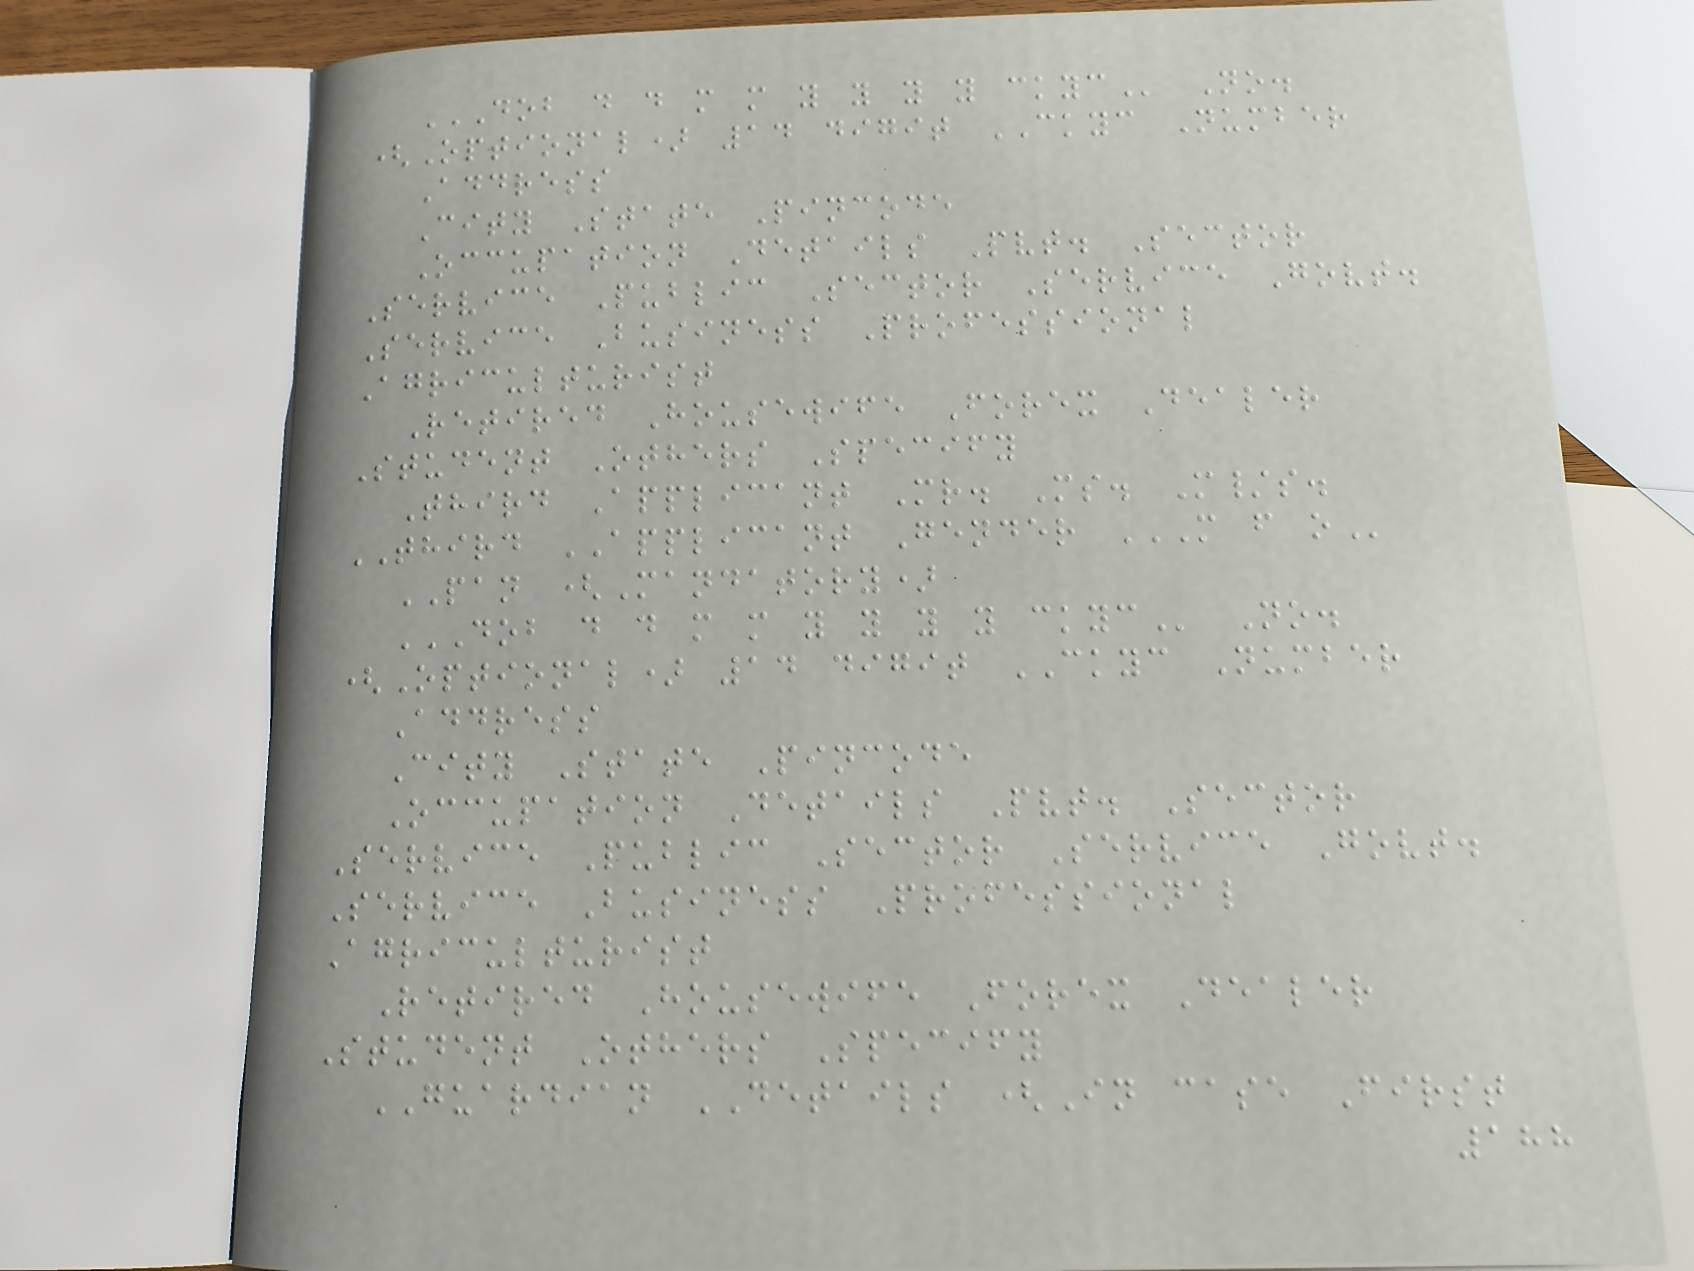DOB D D M M Y Y Y Y CKYC No.
(Optional) 14 digit CKYC Number
Address
City State Pincode
Occupation Details Pvt. Sector
Service Public Sector Service Govt.
Service Business Professional
Agriculturist
Retired Housewife Forex Dealer
Student Others Specify
Third Applicant Mr. Ms. M/s.
THIRD APPLICANT Gender M F O
PAN (Mandatory)
DOB D D M M Y Y Y Y CKYC No.
(Optional) 14 digit CKYC Number
Address
City State Pincode
Occupation Details Pvt. Sector
Service Public Sector Service Govt.
Service Business Professional
Agriculturist
Retired Housewife Forex Dealer
Student Others Specify
GUARDIAN DETAILS (In case First
188
